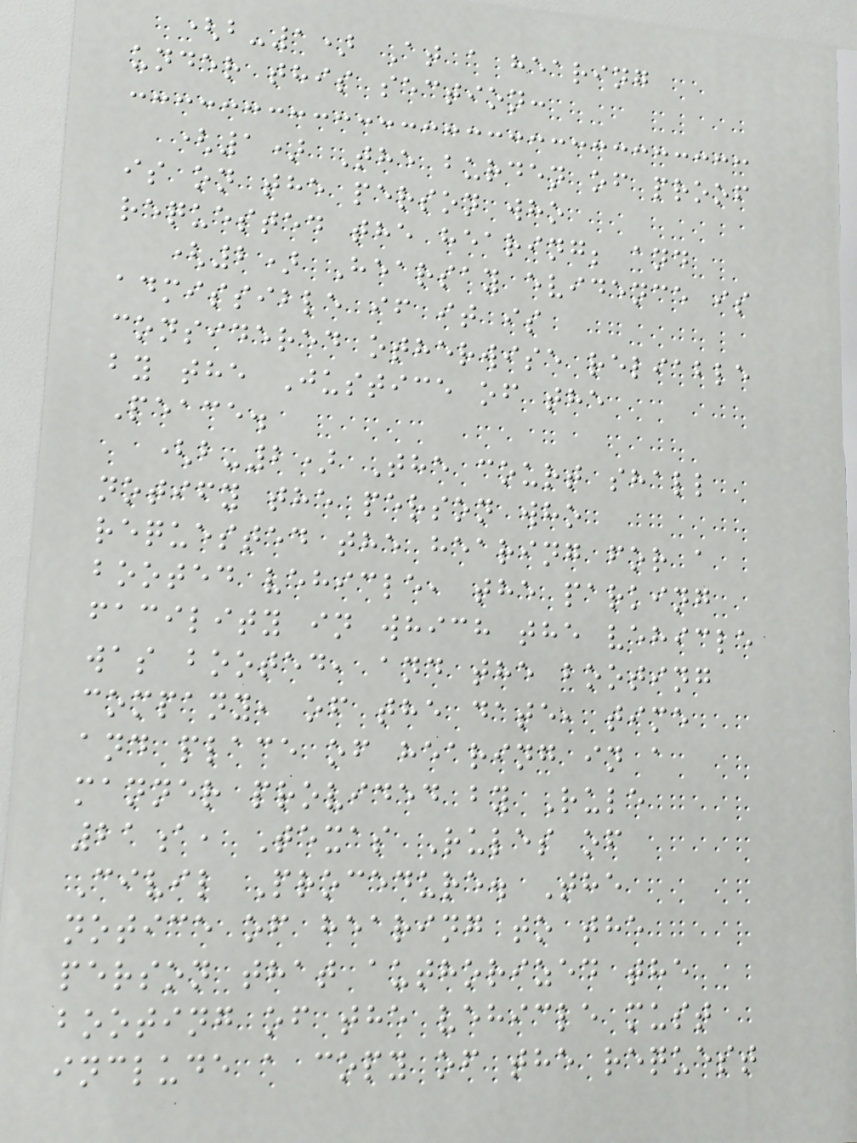(b-1) At a hearing
under this section:
(1) The burden of proof
is on the person who
requested the hearing; and
(2) Hearsay evidence is
admissible if it is
considered otherwise reliable
by the Justice of the
Peace.
(b-2) The court shall
notify the person who
requested the hearing for a
booted vehicle, the parking
facility in which the vehicle
was booted, and the booting
company, of the date, time
and place of hearing in a
manner provided by Rule
21a, Texas Rules of
Civil Procedure. The
notice of hearing to the
person that authorized the
booting of the vehicle must
include a copy of the request
